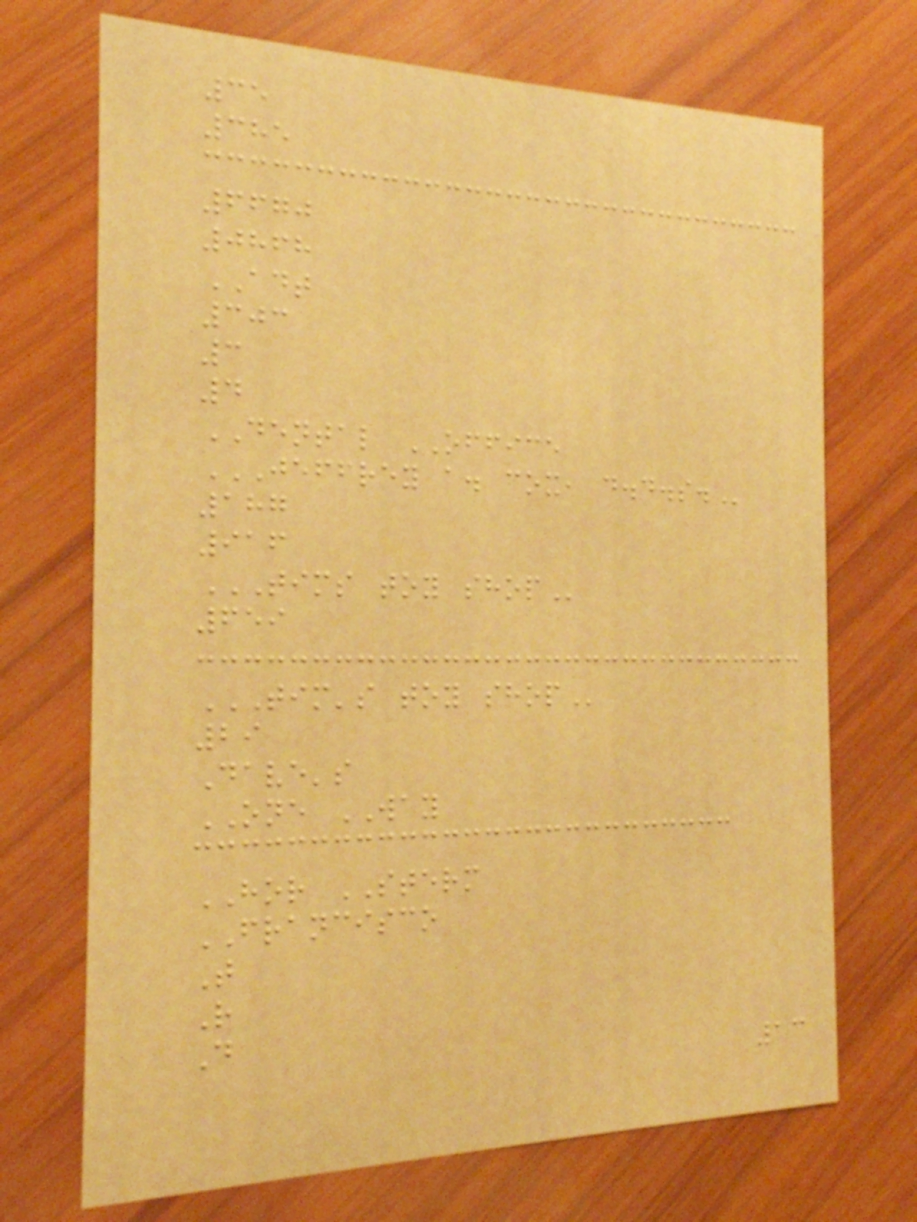35
385
6670
0868
ADT
303
3
4
DENTAL OFFICE
JEFFREY A. COX, D.D.S.
187
916
TIMS TOY SHOP
659
TIM'S TOY SHOP
29
Dave's
ONE WAY
HOR STERM
FRANCISCO
T
R
D
13
